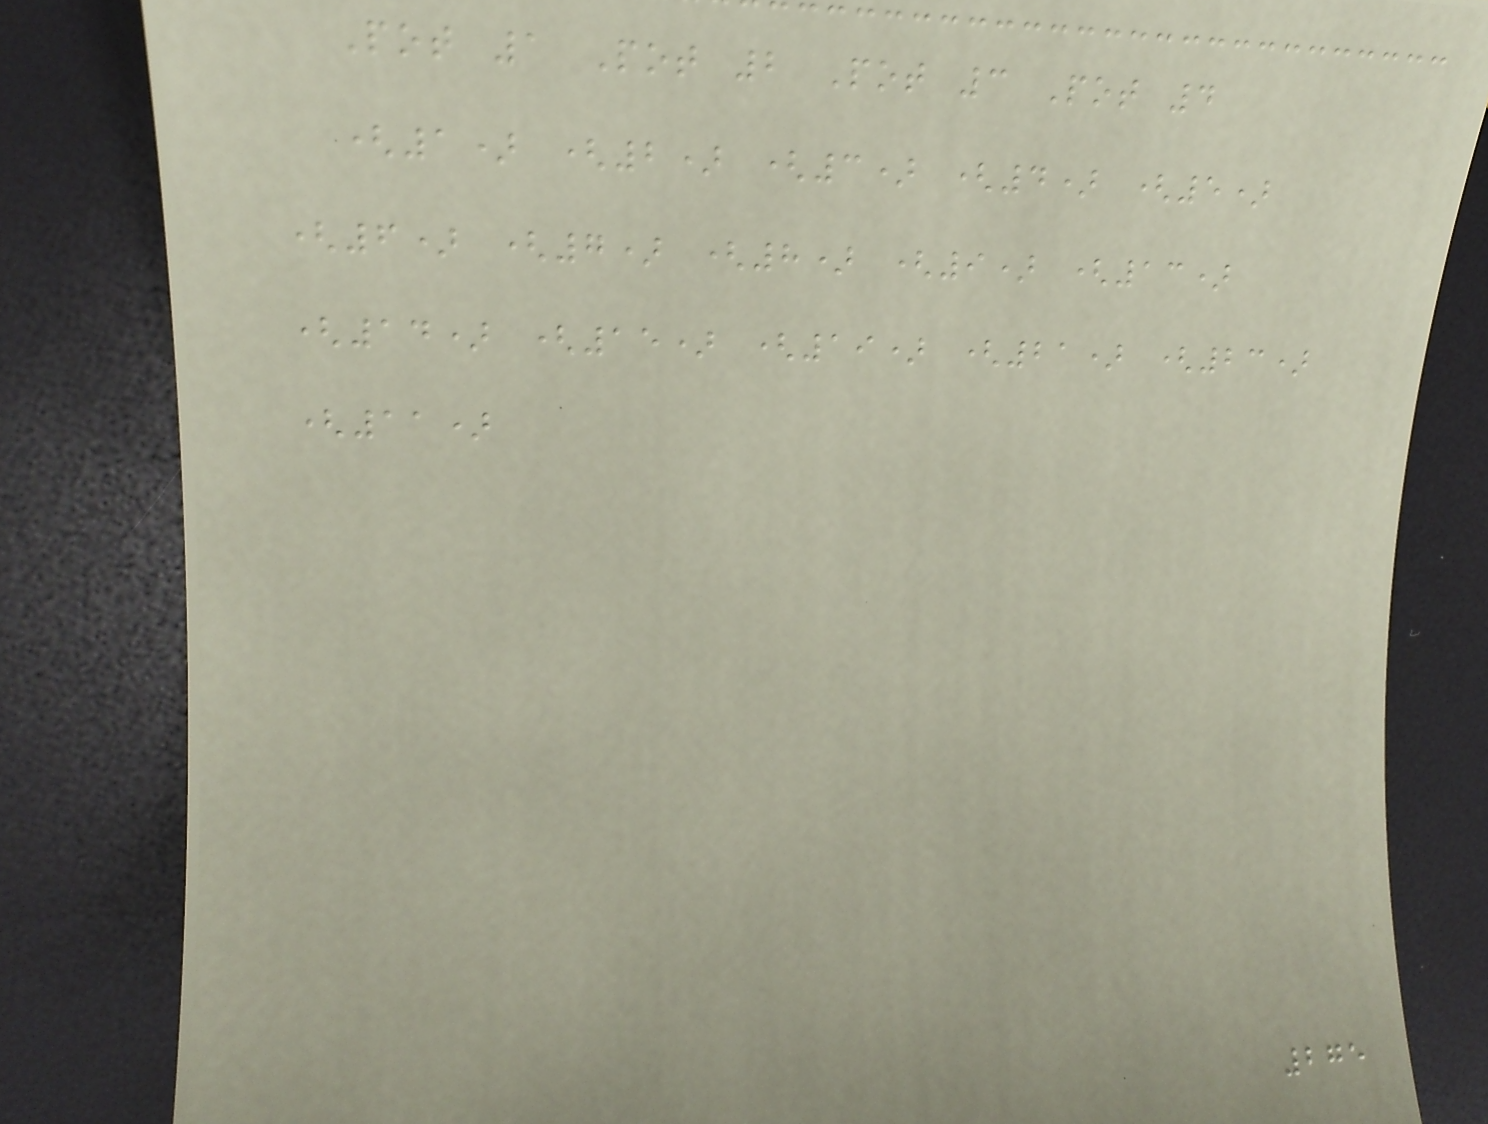Pot 1 Pot 2 Pot 3 Pot 4
(1) (2) (3) (4) (5)
(6) (7) (8) (9) (13)
(14) (15) (19) (21) (23)
(11)
275
